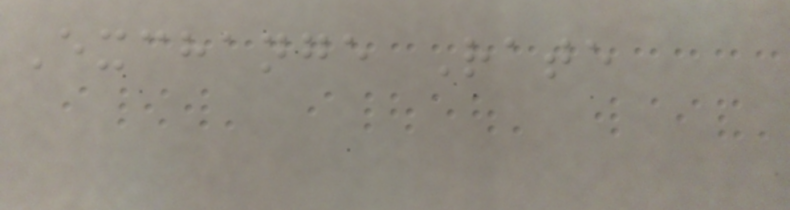Exchange Rate
